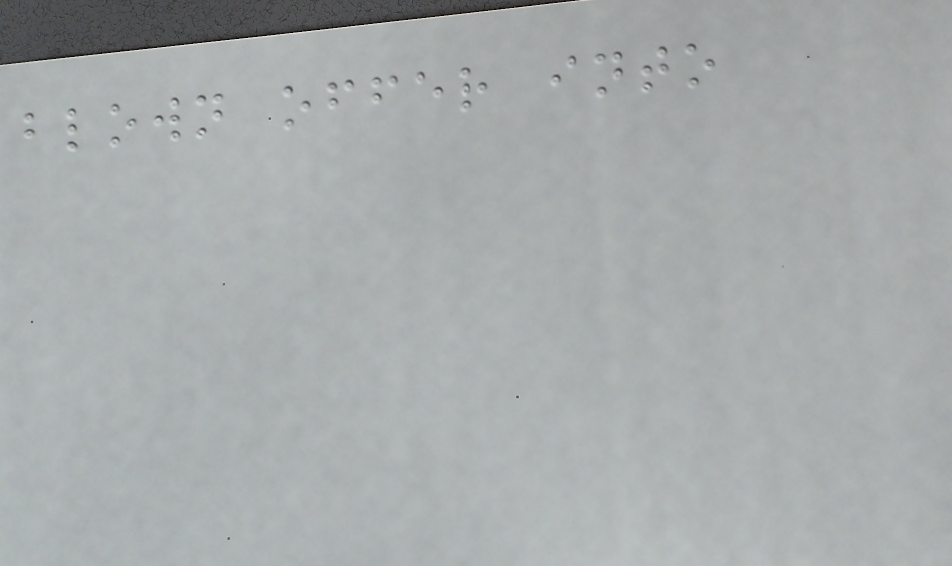blown offer into
